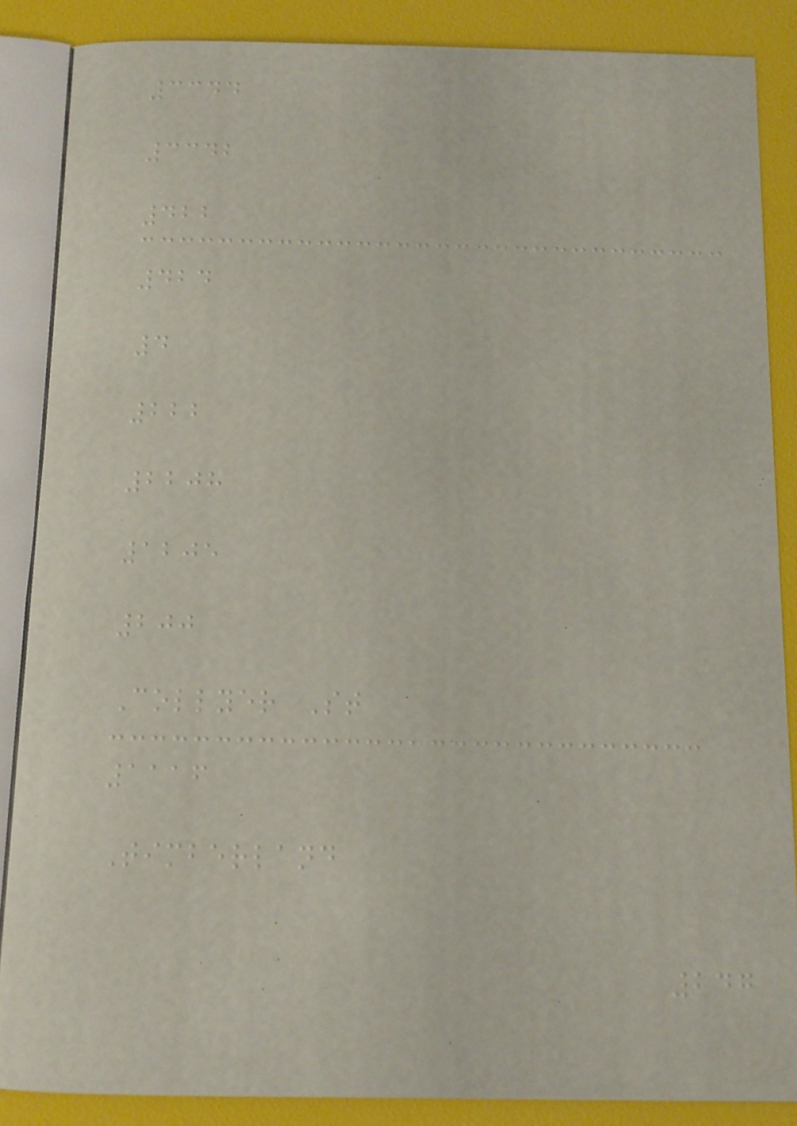3344
3342
422
424
4
222
2208
1205
200
Collyer St
1116
Timberland
247
